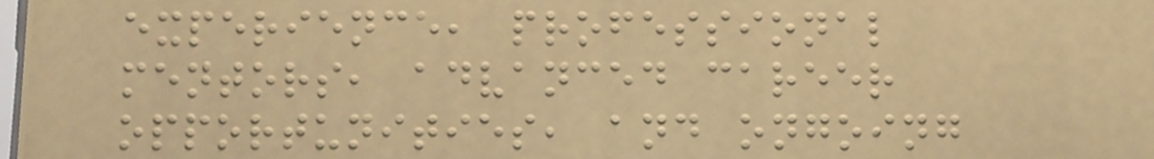experience, professional
mentors, advanced career
opportunities, and ongoing
